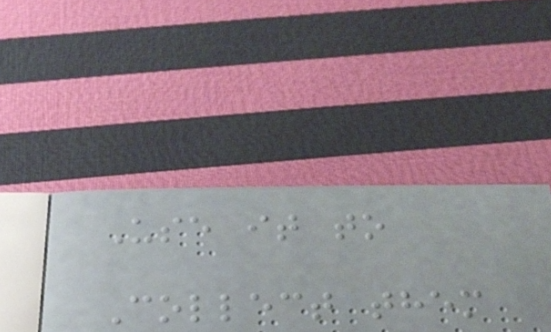Use it to
Collect them
